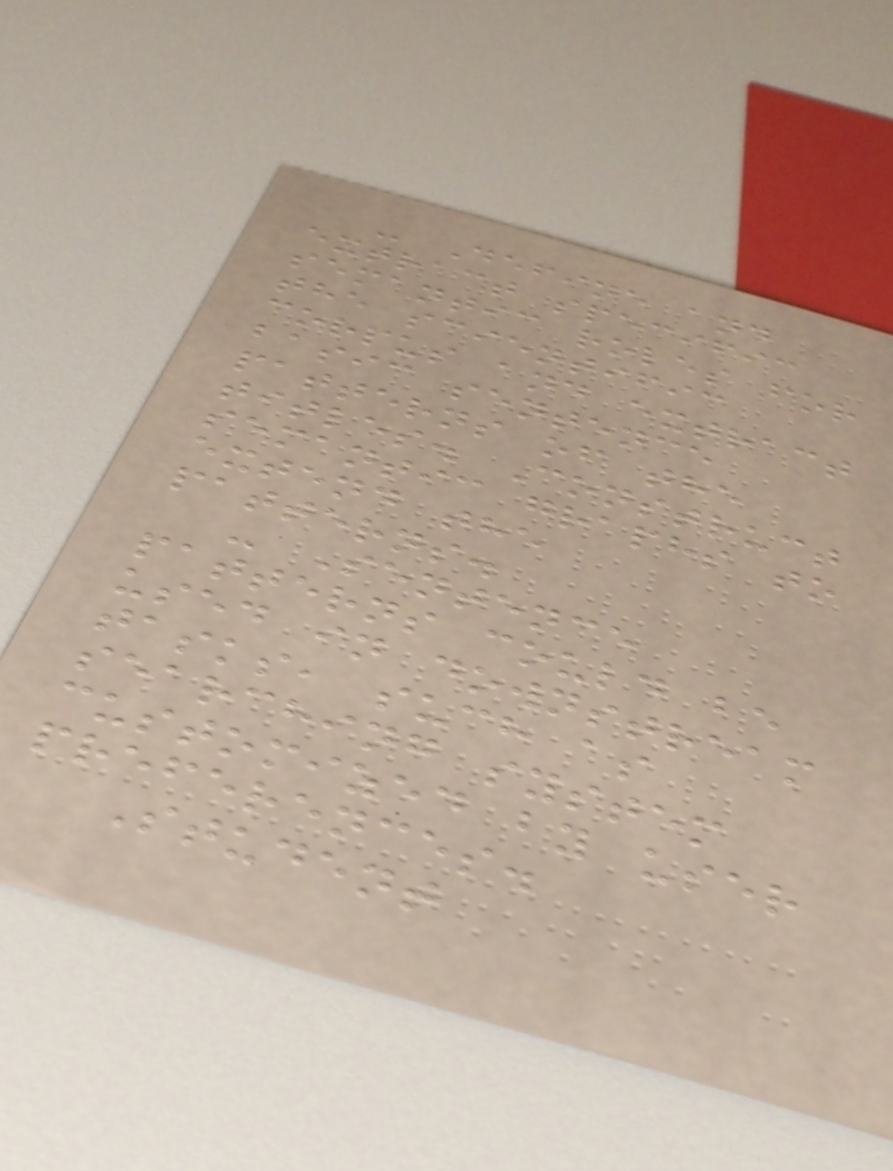- Define and
extract specific
semantic roles for
the scientific
corpus and extract
basic sentence
patterns of the
titles. Construct
semantic graphs to
extend the
patterns.
- Sentence
patterns could be
used in downstream
tasks, such as
searching system
customized by user
preferences.
Student
